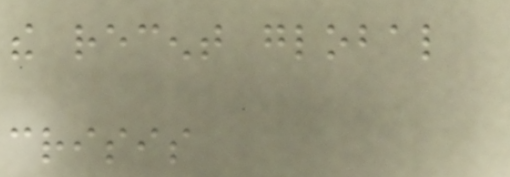the recent global
crisis
